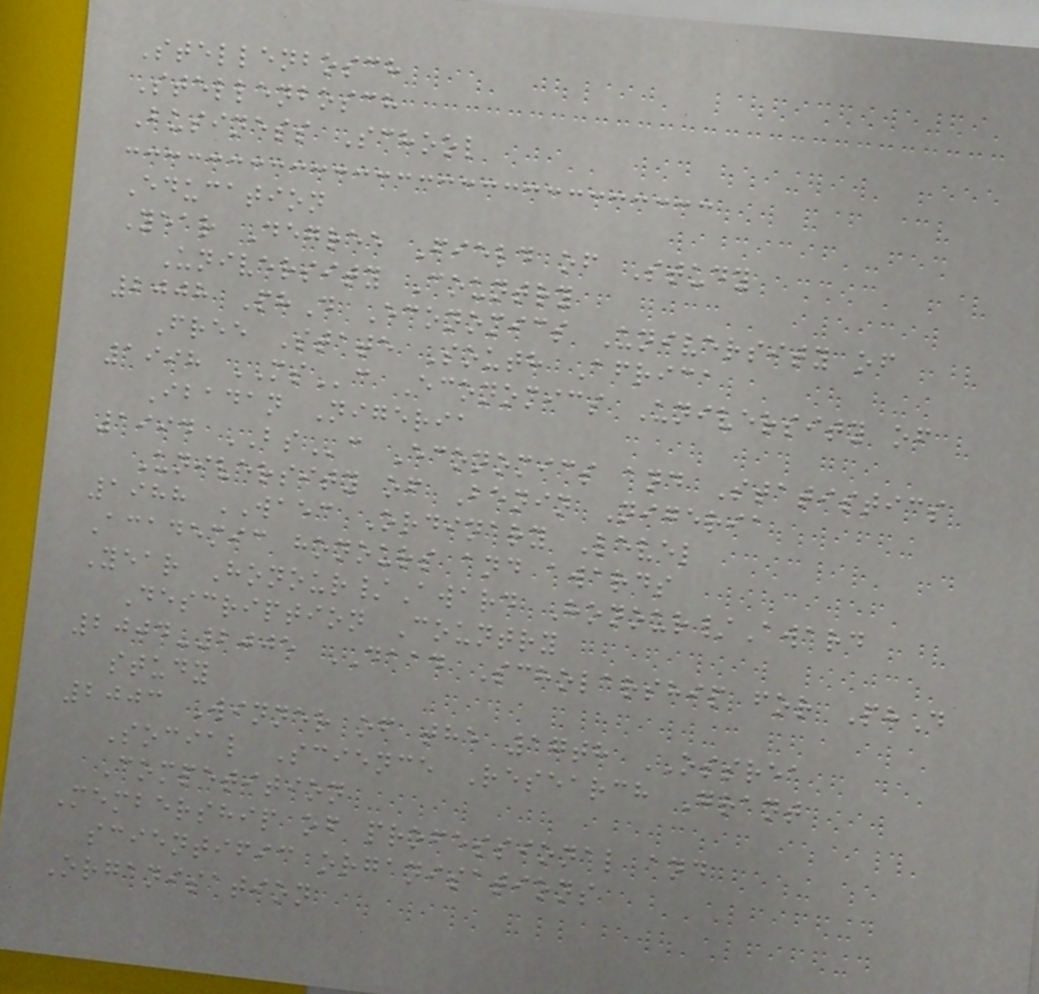Stellenbosch
Stellenbosch
Business School
Education
Year Degree Field of Study
University Country
2008 PhD Economics University of
Free State South Africa
1998 MSc Economics University of
Ibadan Nigeria
1994 BSc Economics and Statistics
University of Benin Nigeria
1988 WAEC Ordinary Level
Academic honours and awards
Year Honour/Award Honour/Award
Description Country
2004-2005 DAAD Scholarship for PhD
study
2003 Winner of the 17th OSSREA
Social Science Research Grant
Competition
Membership of professional and
scientific organisations
Organisation
